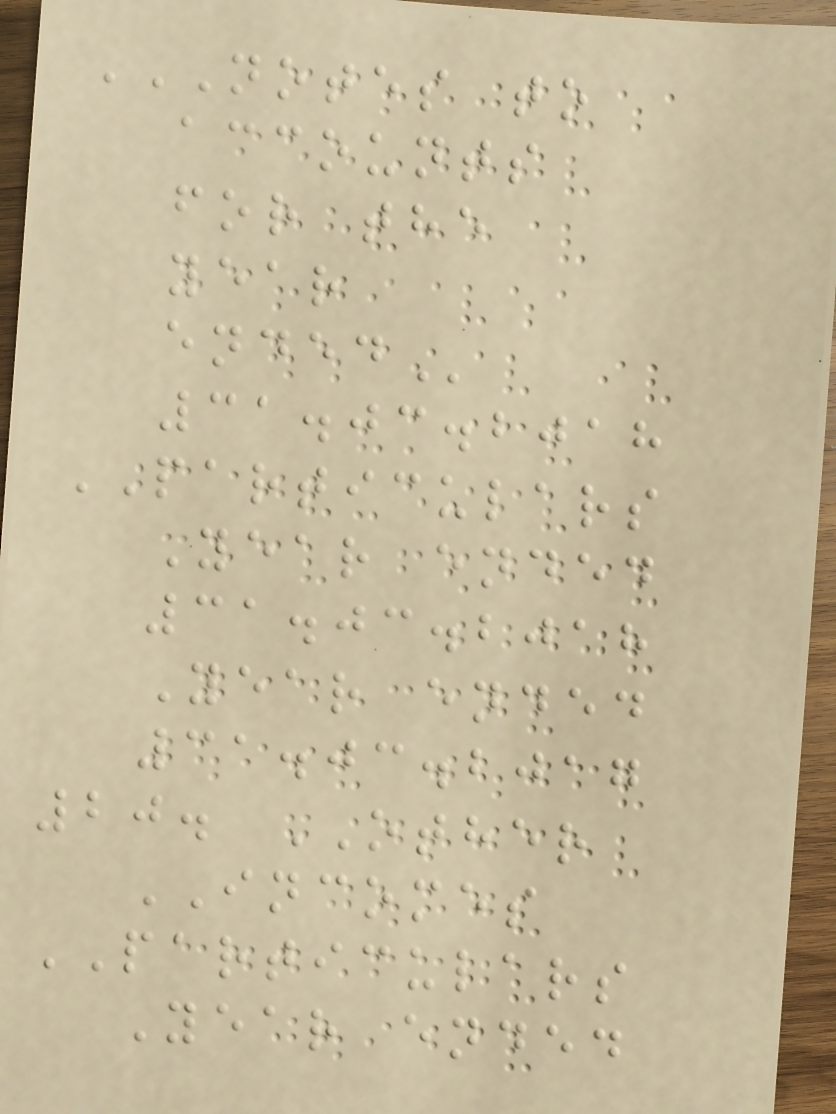NOTES TO
ACCOUNTS
FOR THE
YEAR
ENDED
31.03.2018
PARTICULARS
Year ended
31.03.2018
Year ended
31.03.2017
20. OTHER
INCOMES
PARTICULARS
Year ended
